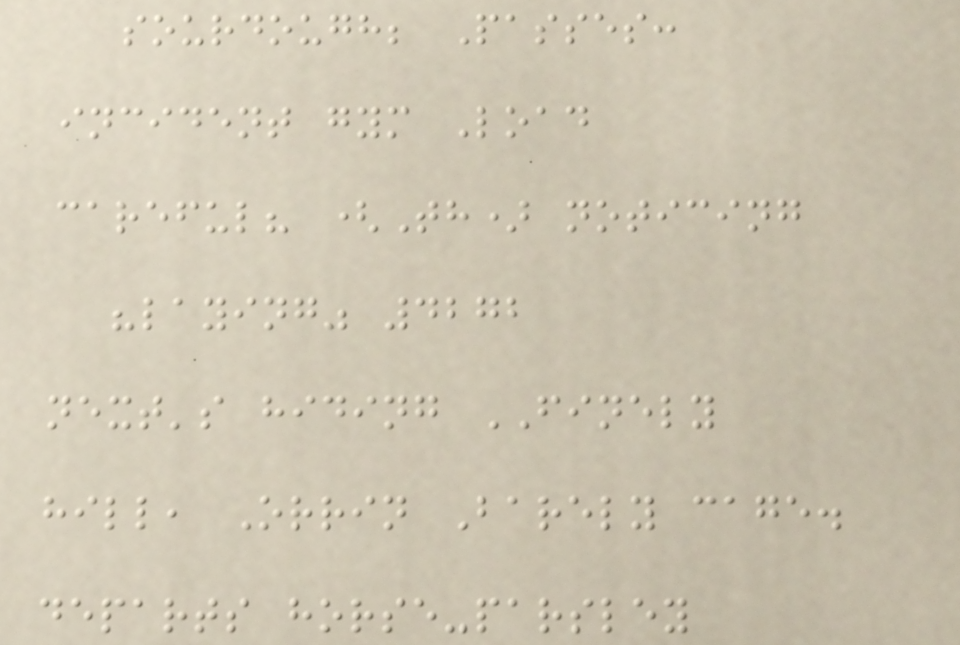sourdough; Passes:
incident gym Load
careful? (Th) noticing
"laying" 4272
next's hiding FINELY
hill, Orrin Barely cage.
departs horse-parsley
